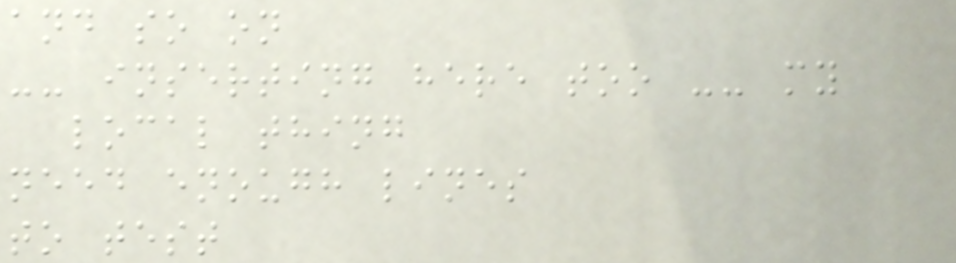and so on
-- inserting here too -- my
local thing
need enough lines
to test
